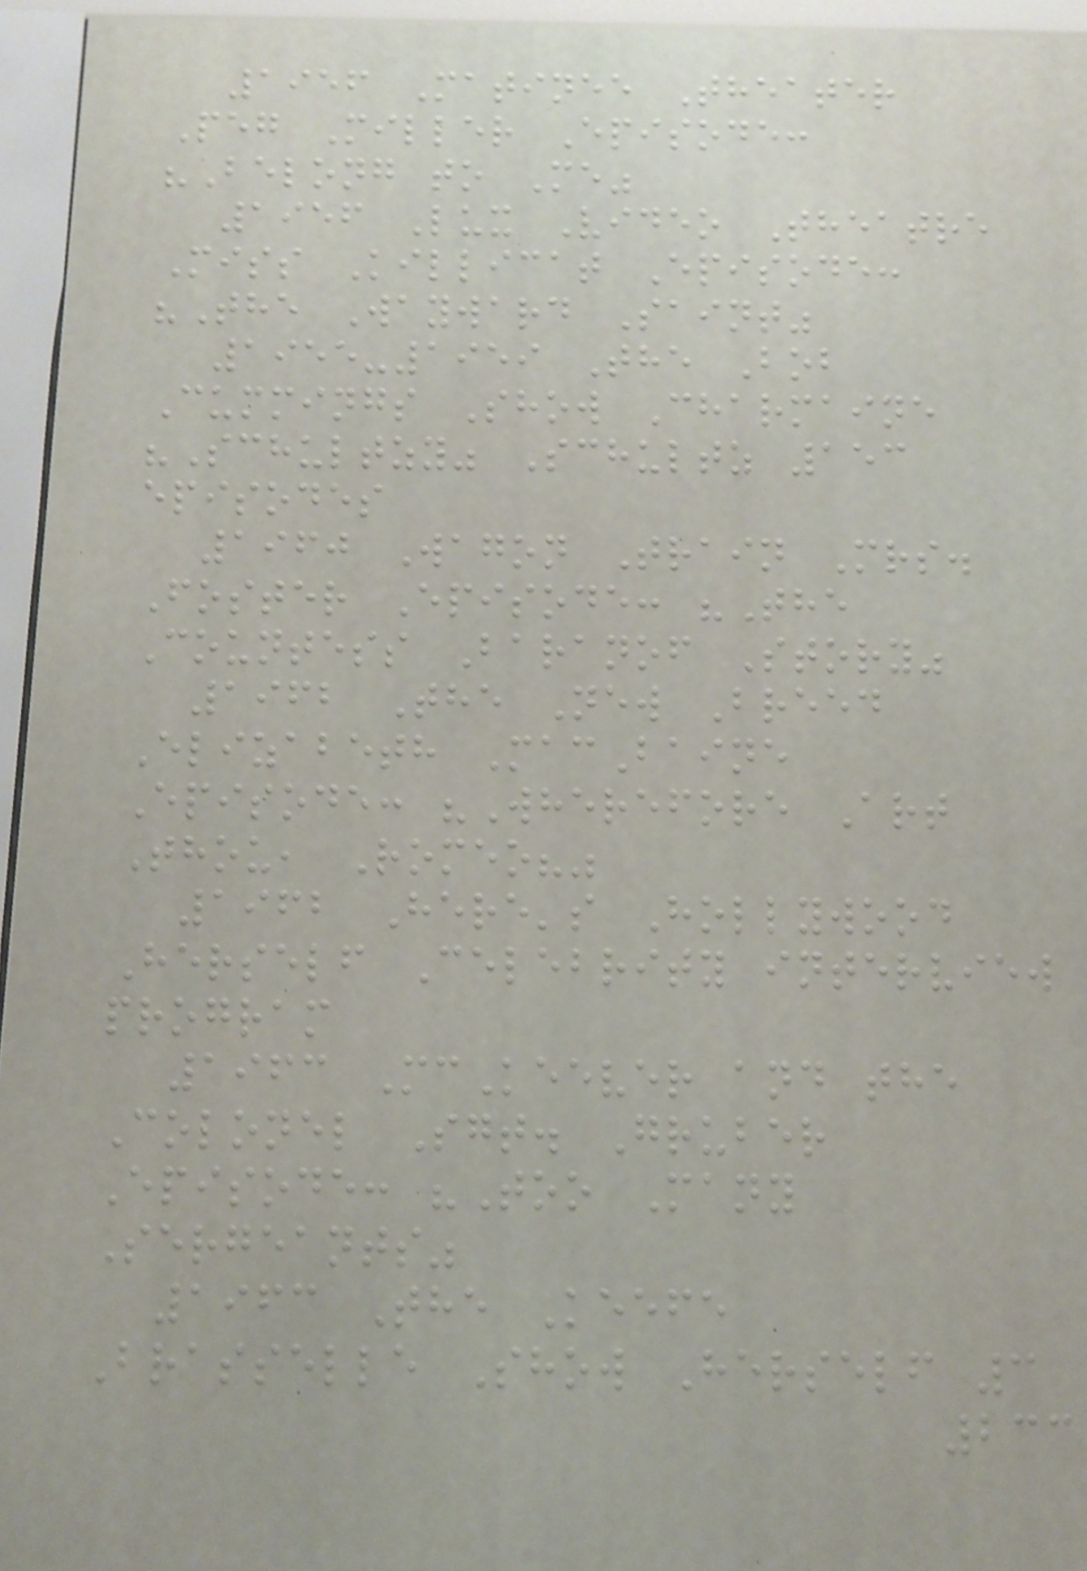1956 Matinee Theater
Peg Miller Episode:
"Belong to Me"
1956 Lux Video Theatre
Miss Killicat Episode:
"The Wayward Saint"
1955-1959 The Bob
Cummings Show Charmaine
"Schultzy" Schultz 153
episodes
1960 Wagon Train Mrs.
Foster Episode: "The
Countess Baranof Story"
1962 The New Breed
Elizabeth MacBaine
Episode: "Wherefore Art
Thou, Romeo?"
1962 Here's Hollywood
Herself Celebrity interview
program
1963 McKeever and the
Colonel Sgt. Gruber
Episode: "Too Many
Sergeants"
1963 The Keefe
Brasselle Show Herself 3
233
